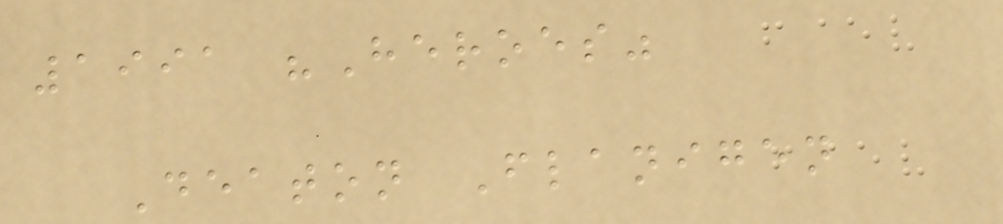1991 "Heroes"
Deaton Flanigen
